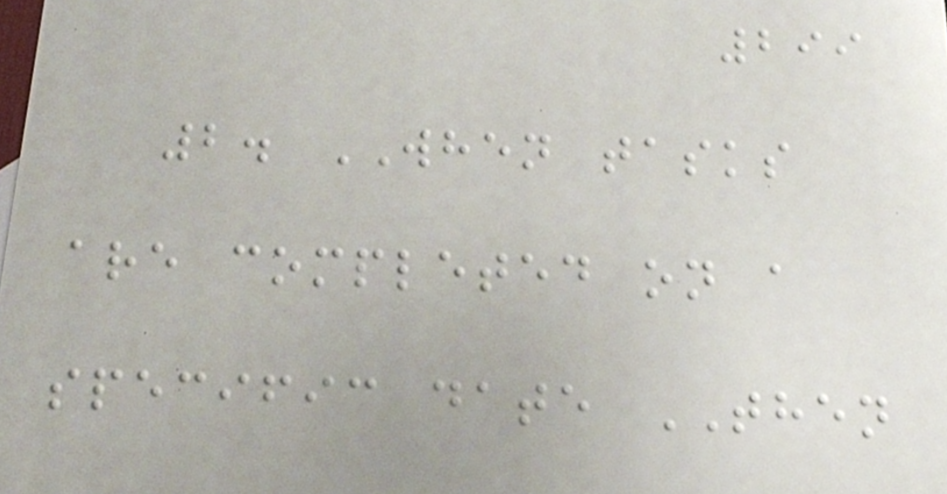299
2. WHEN tasks
are completed on a
specific date THEN
